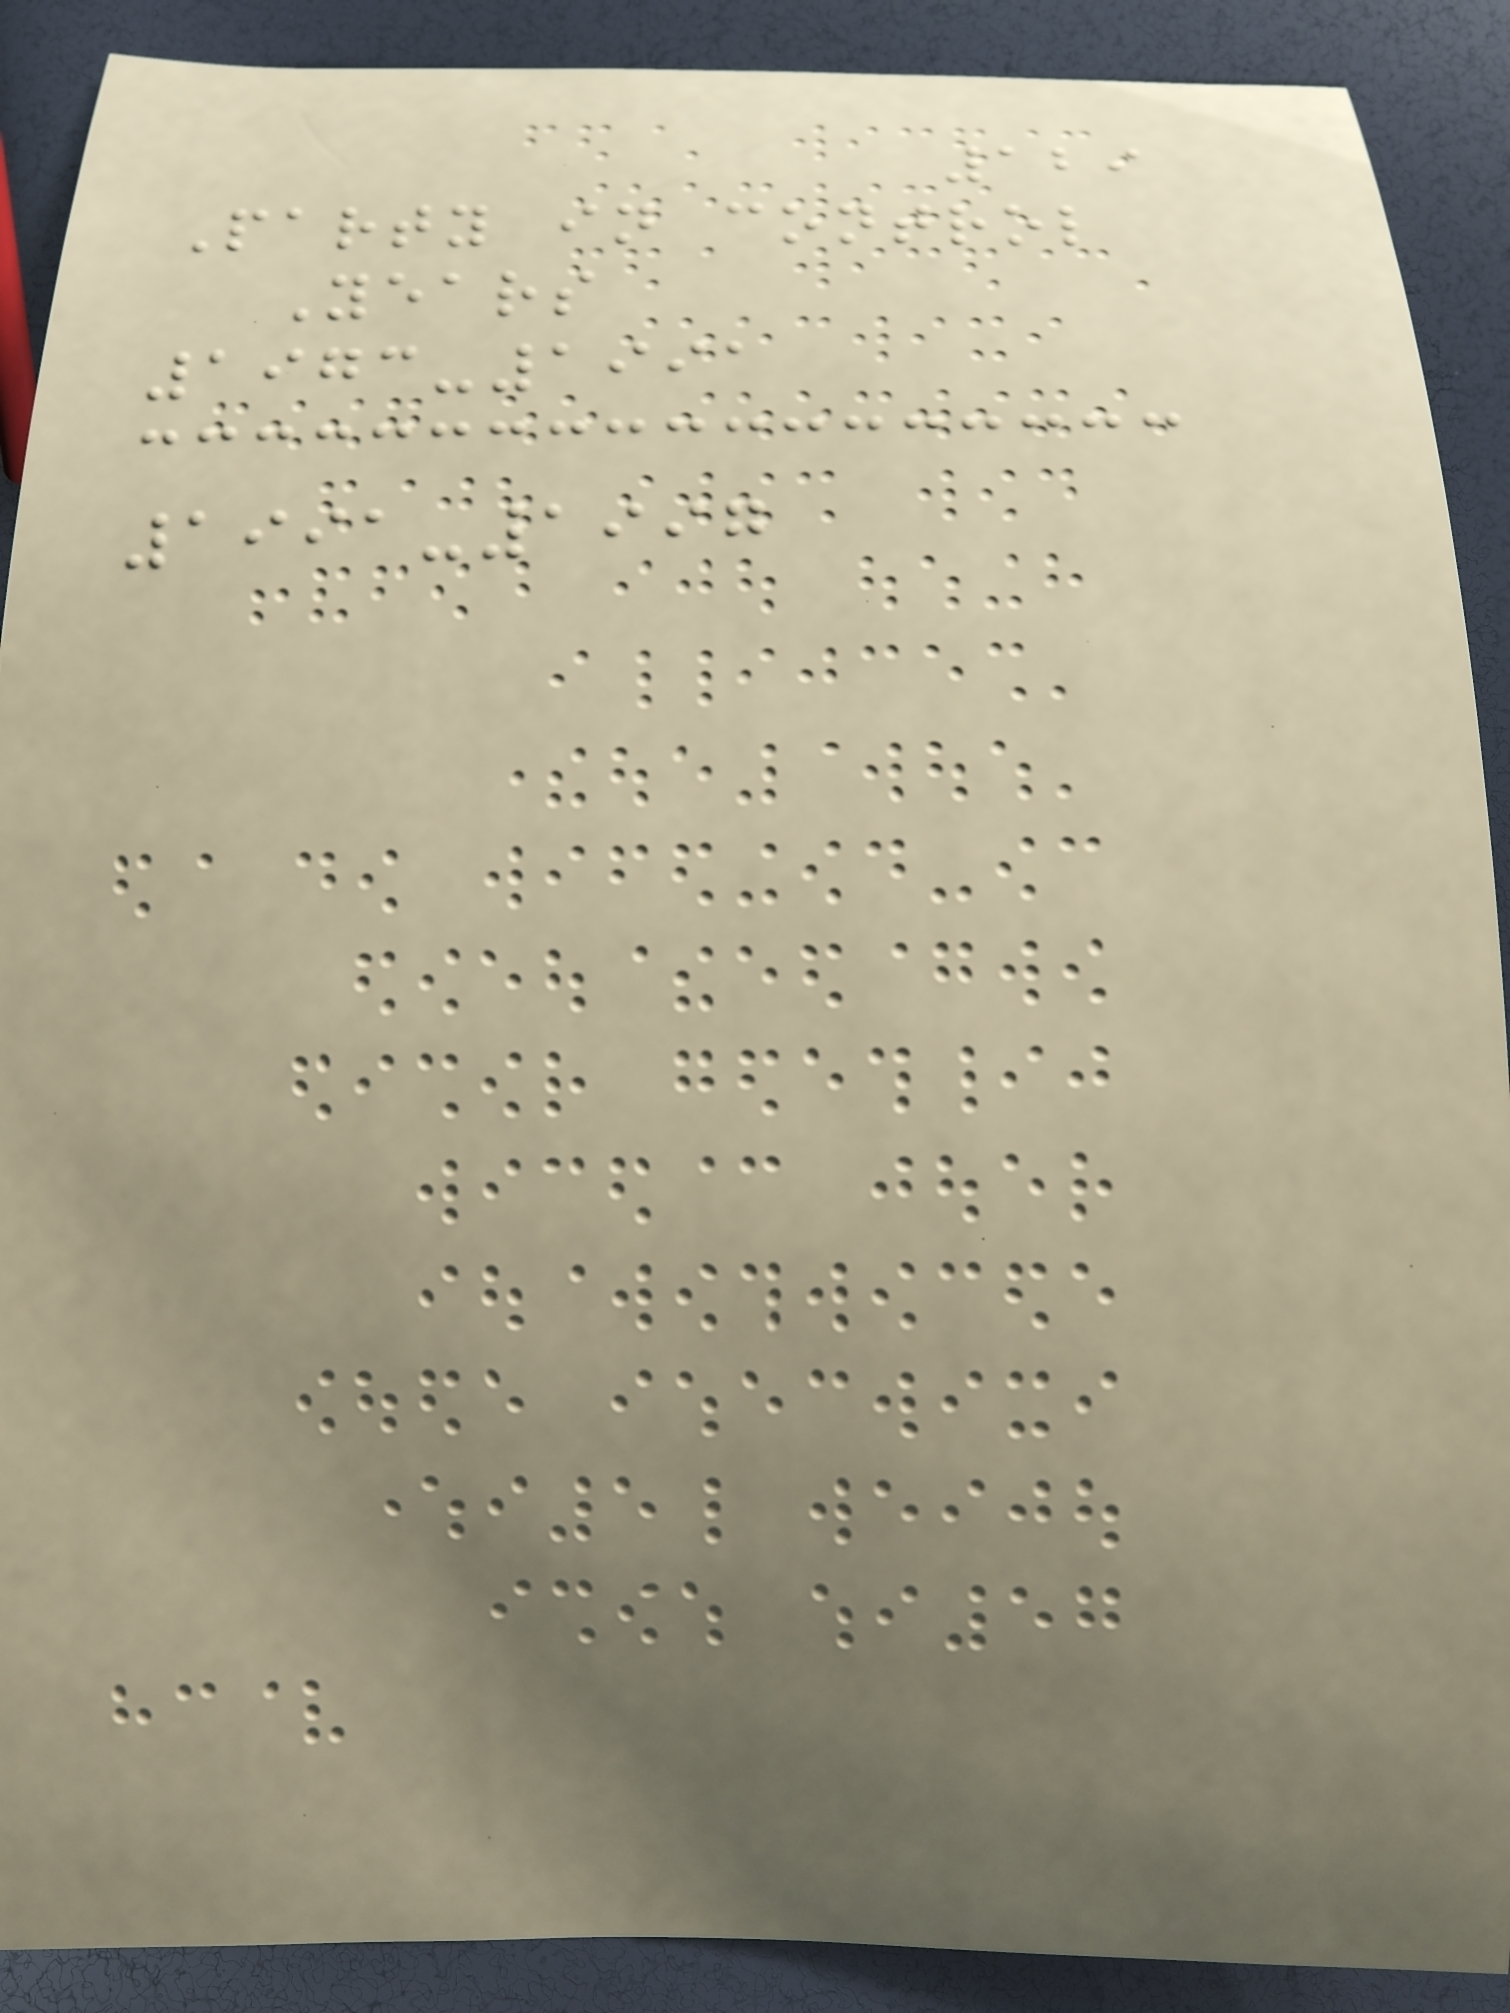129
Party in control
Years
1973-1991
1991-1997
